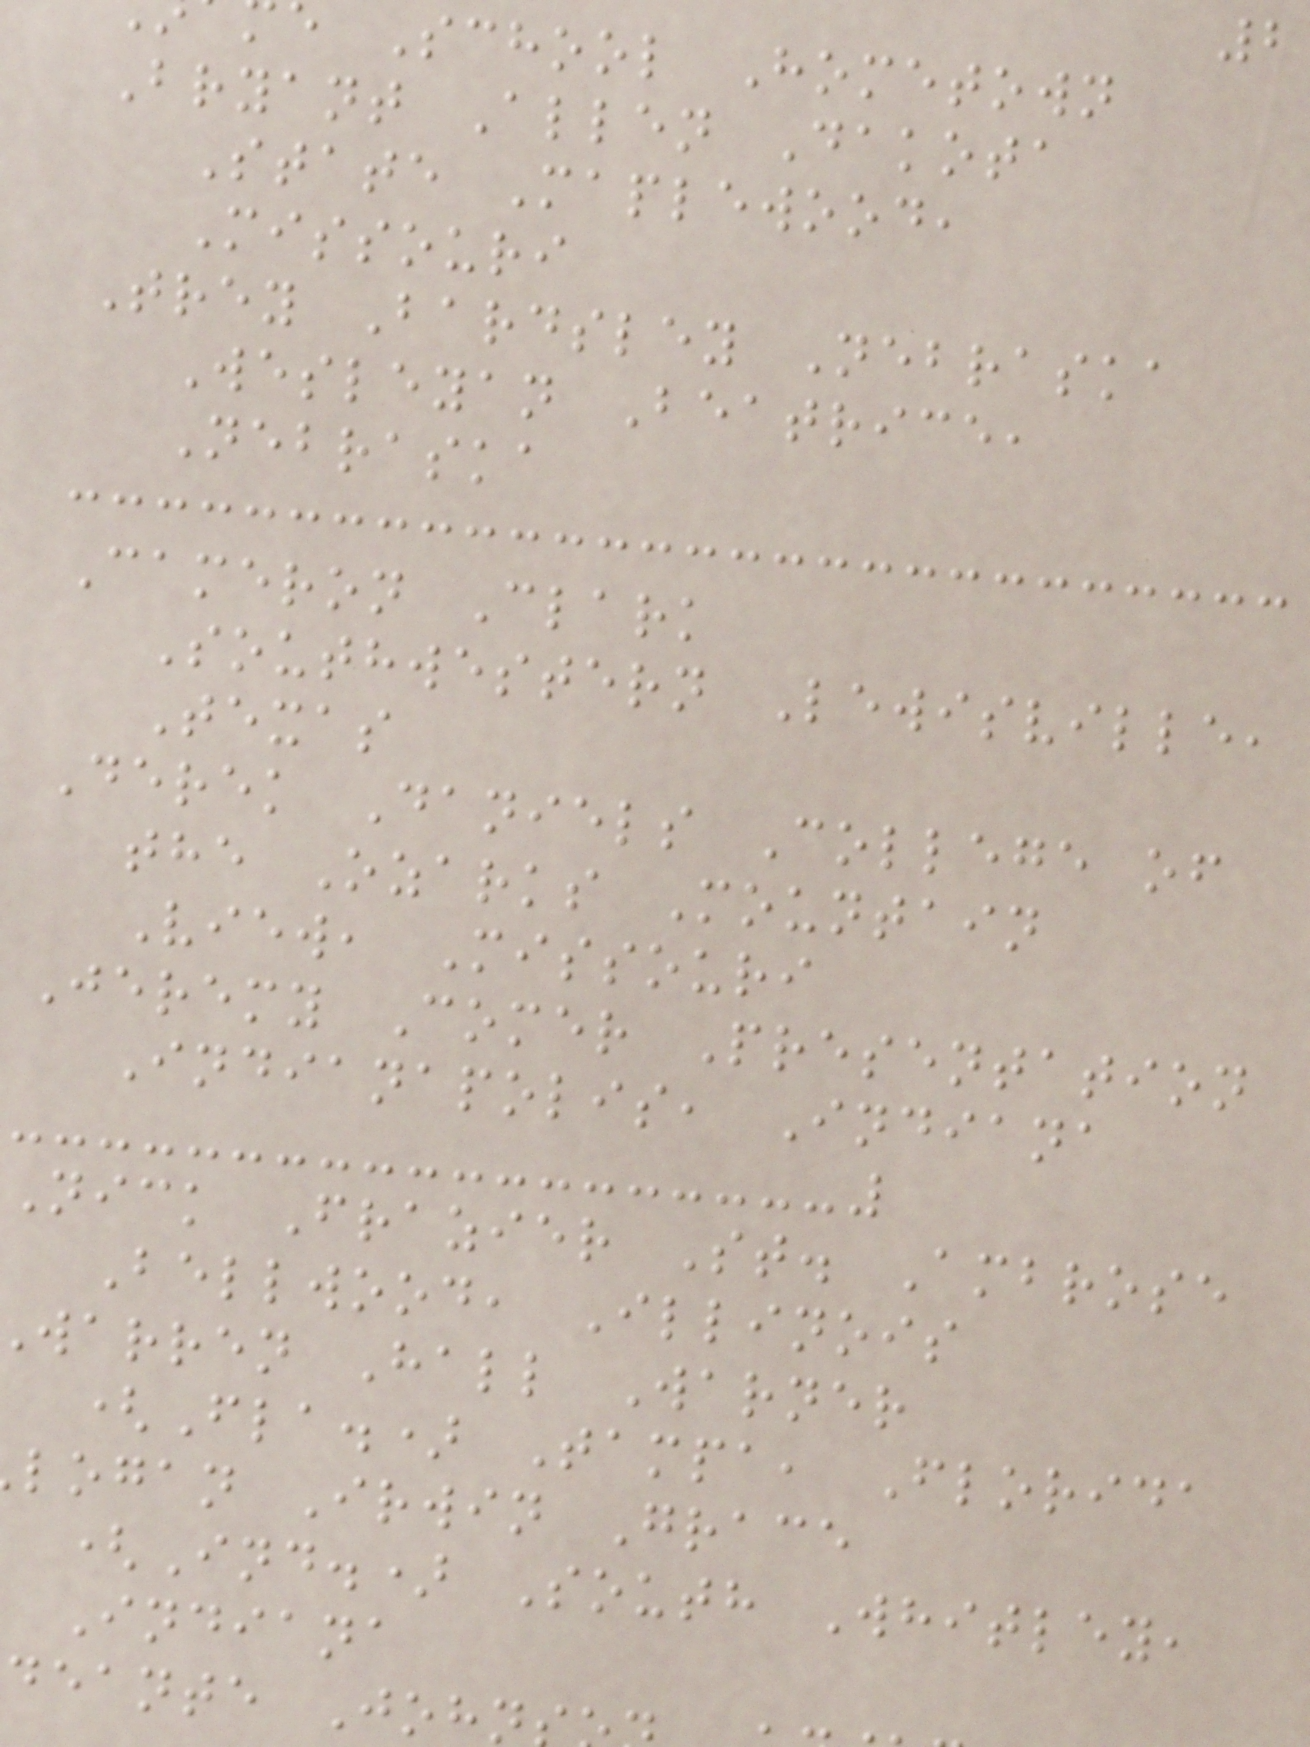School Hometown
Bryant Allen Dakota
State Maplewood,
Missouri
Trey Bardsley Nebraska
Wesleyan Beatrice,
Nebraska
Cameron Clark
Southwestern Lewisville,
Texas
Derek Daniels College of
the Ozarks Mountain
View, Missouri
Jeremy Comer Presentation
Indianapolis, Indiana
Nick Frazier St. Ambrose
Bellwood, Illinois
warren Hall Warner
(Fla.) Tampa, Florida
logan Irwin Grace
(Ind.) South Whitley,
Indiana
deante John
